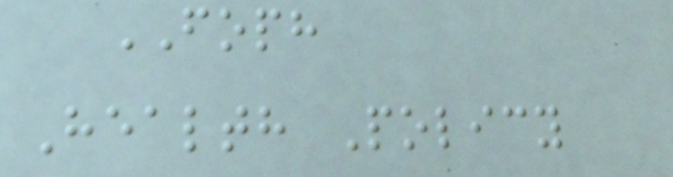FOPH
Health Policy
